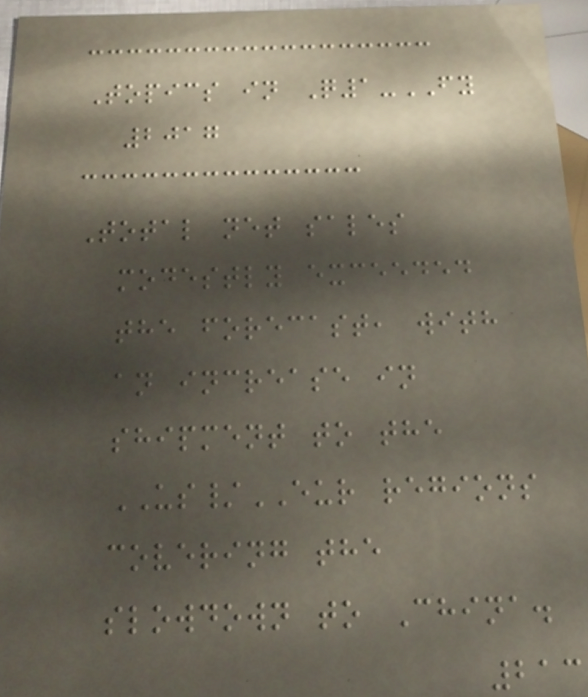Topics in Q1-FY
2017
Total net sales
modestly exceeded
the forecast, with
an increase in
shipment to the
US/EUR regions
covering the
slowdown to China.
213
